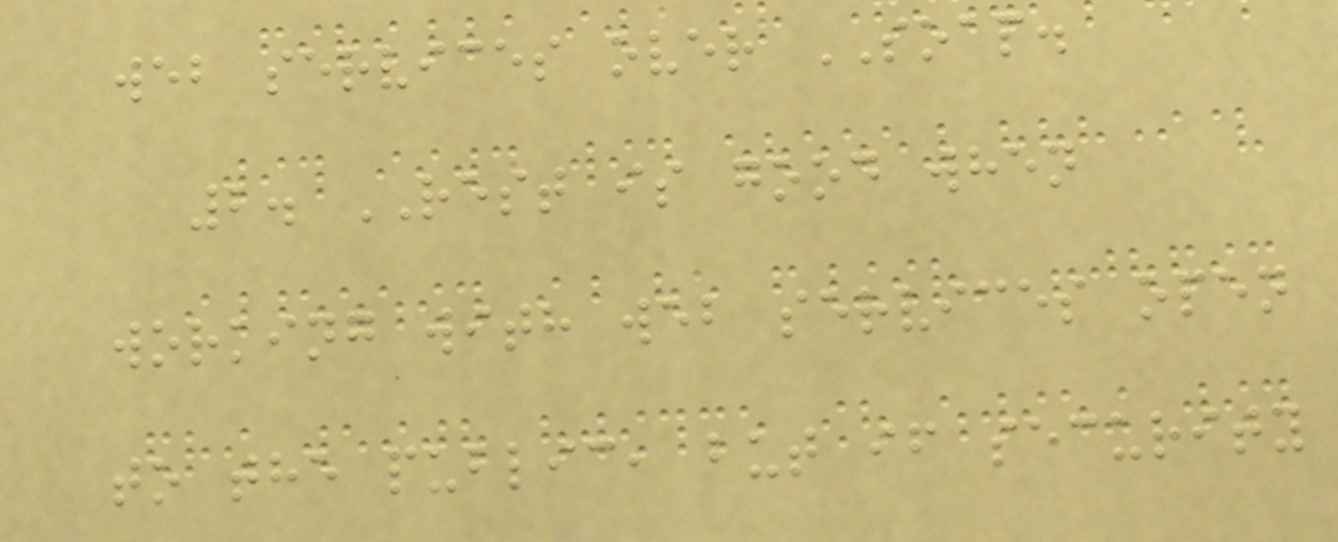web services over SOAP.
2. REST is good when
working with web services open
to the public, but if security
